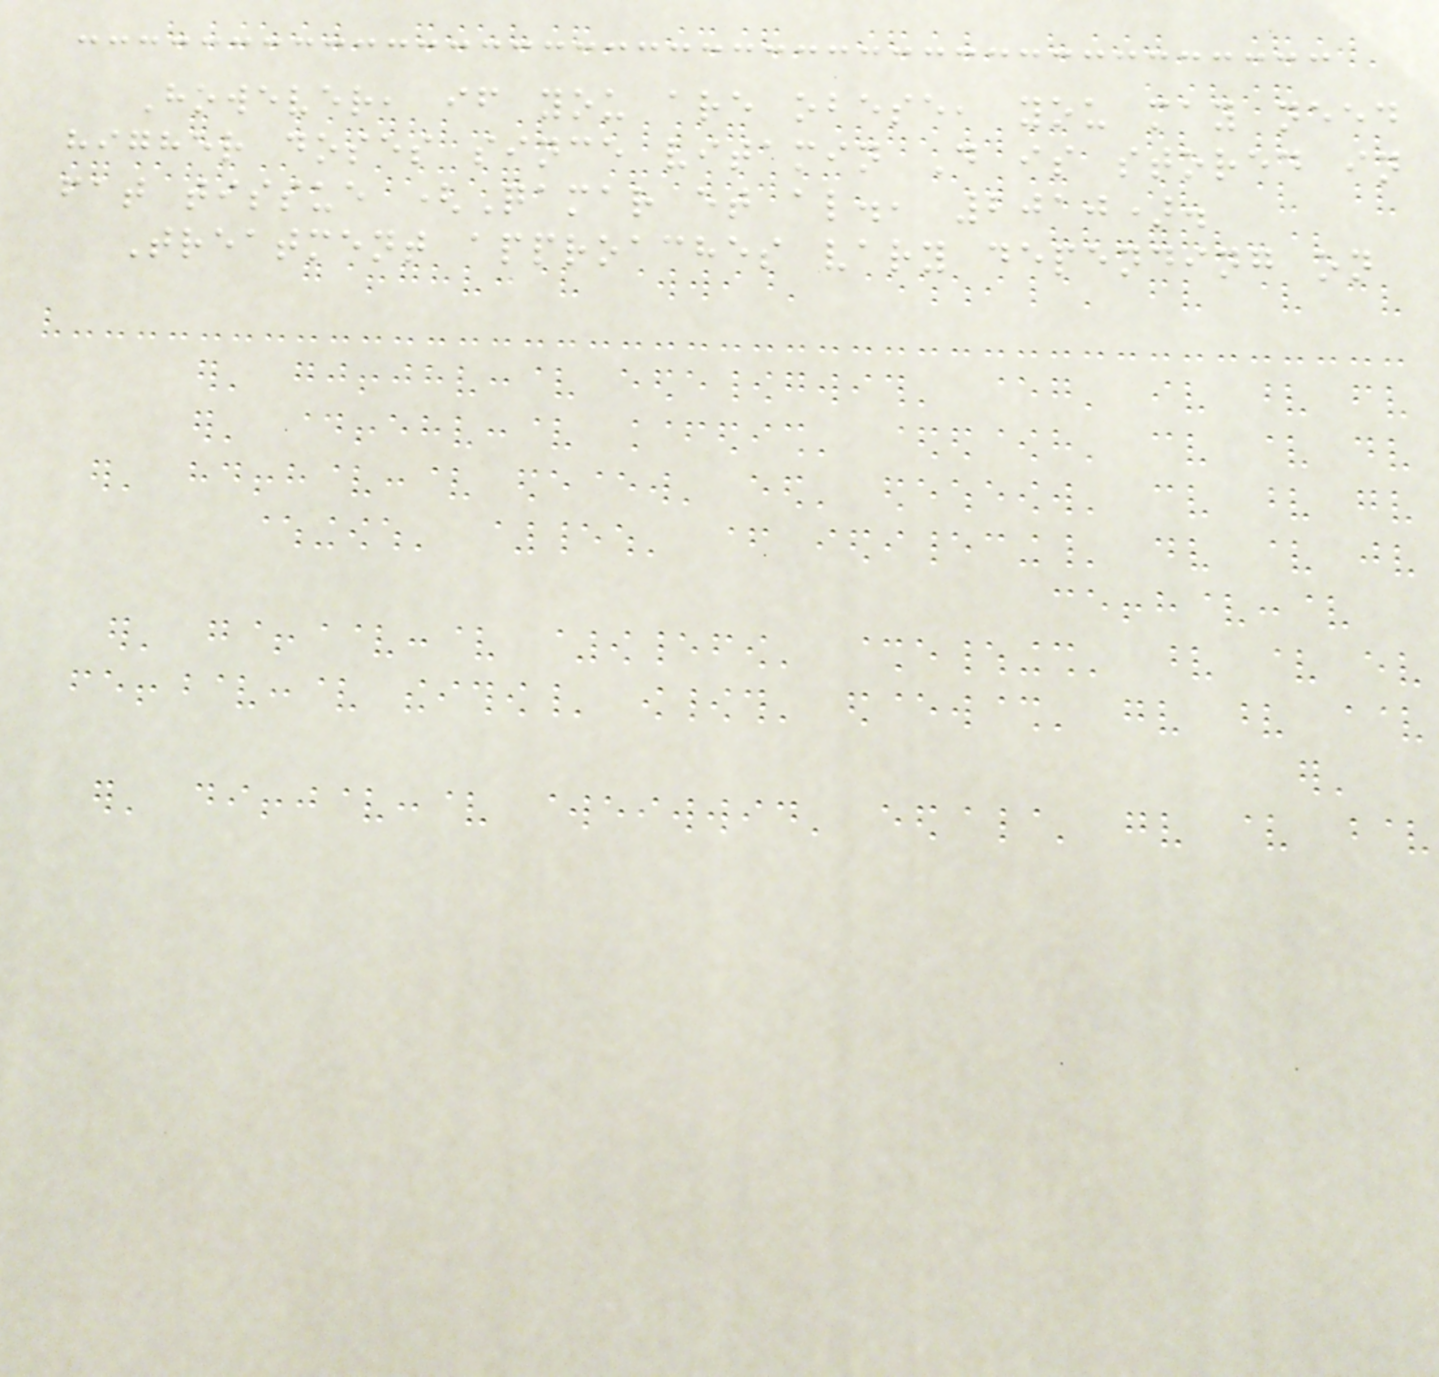However, if you are obese, you may need
higher doses since vitamin D is stored in
fat tissue (Qamar et al., 2010).
Treatment approaches vary depending on
